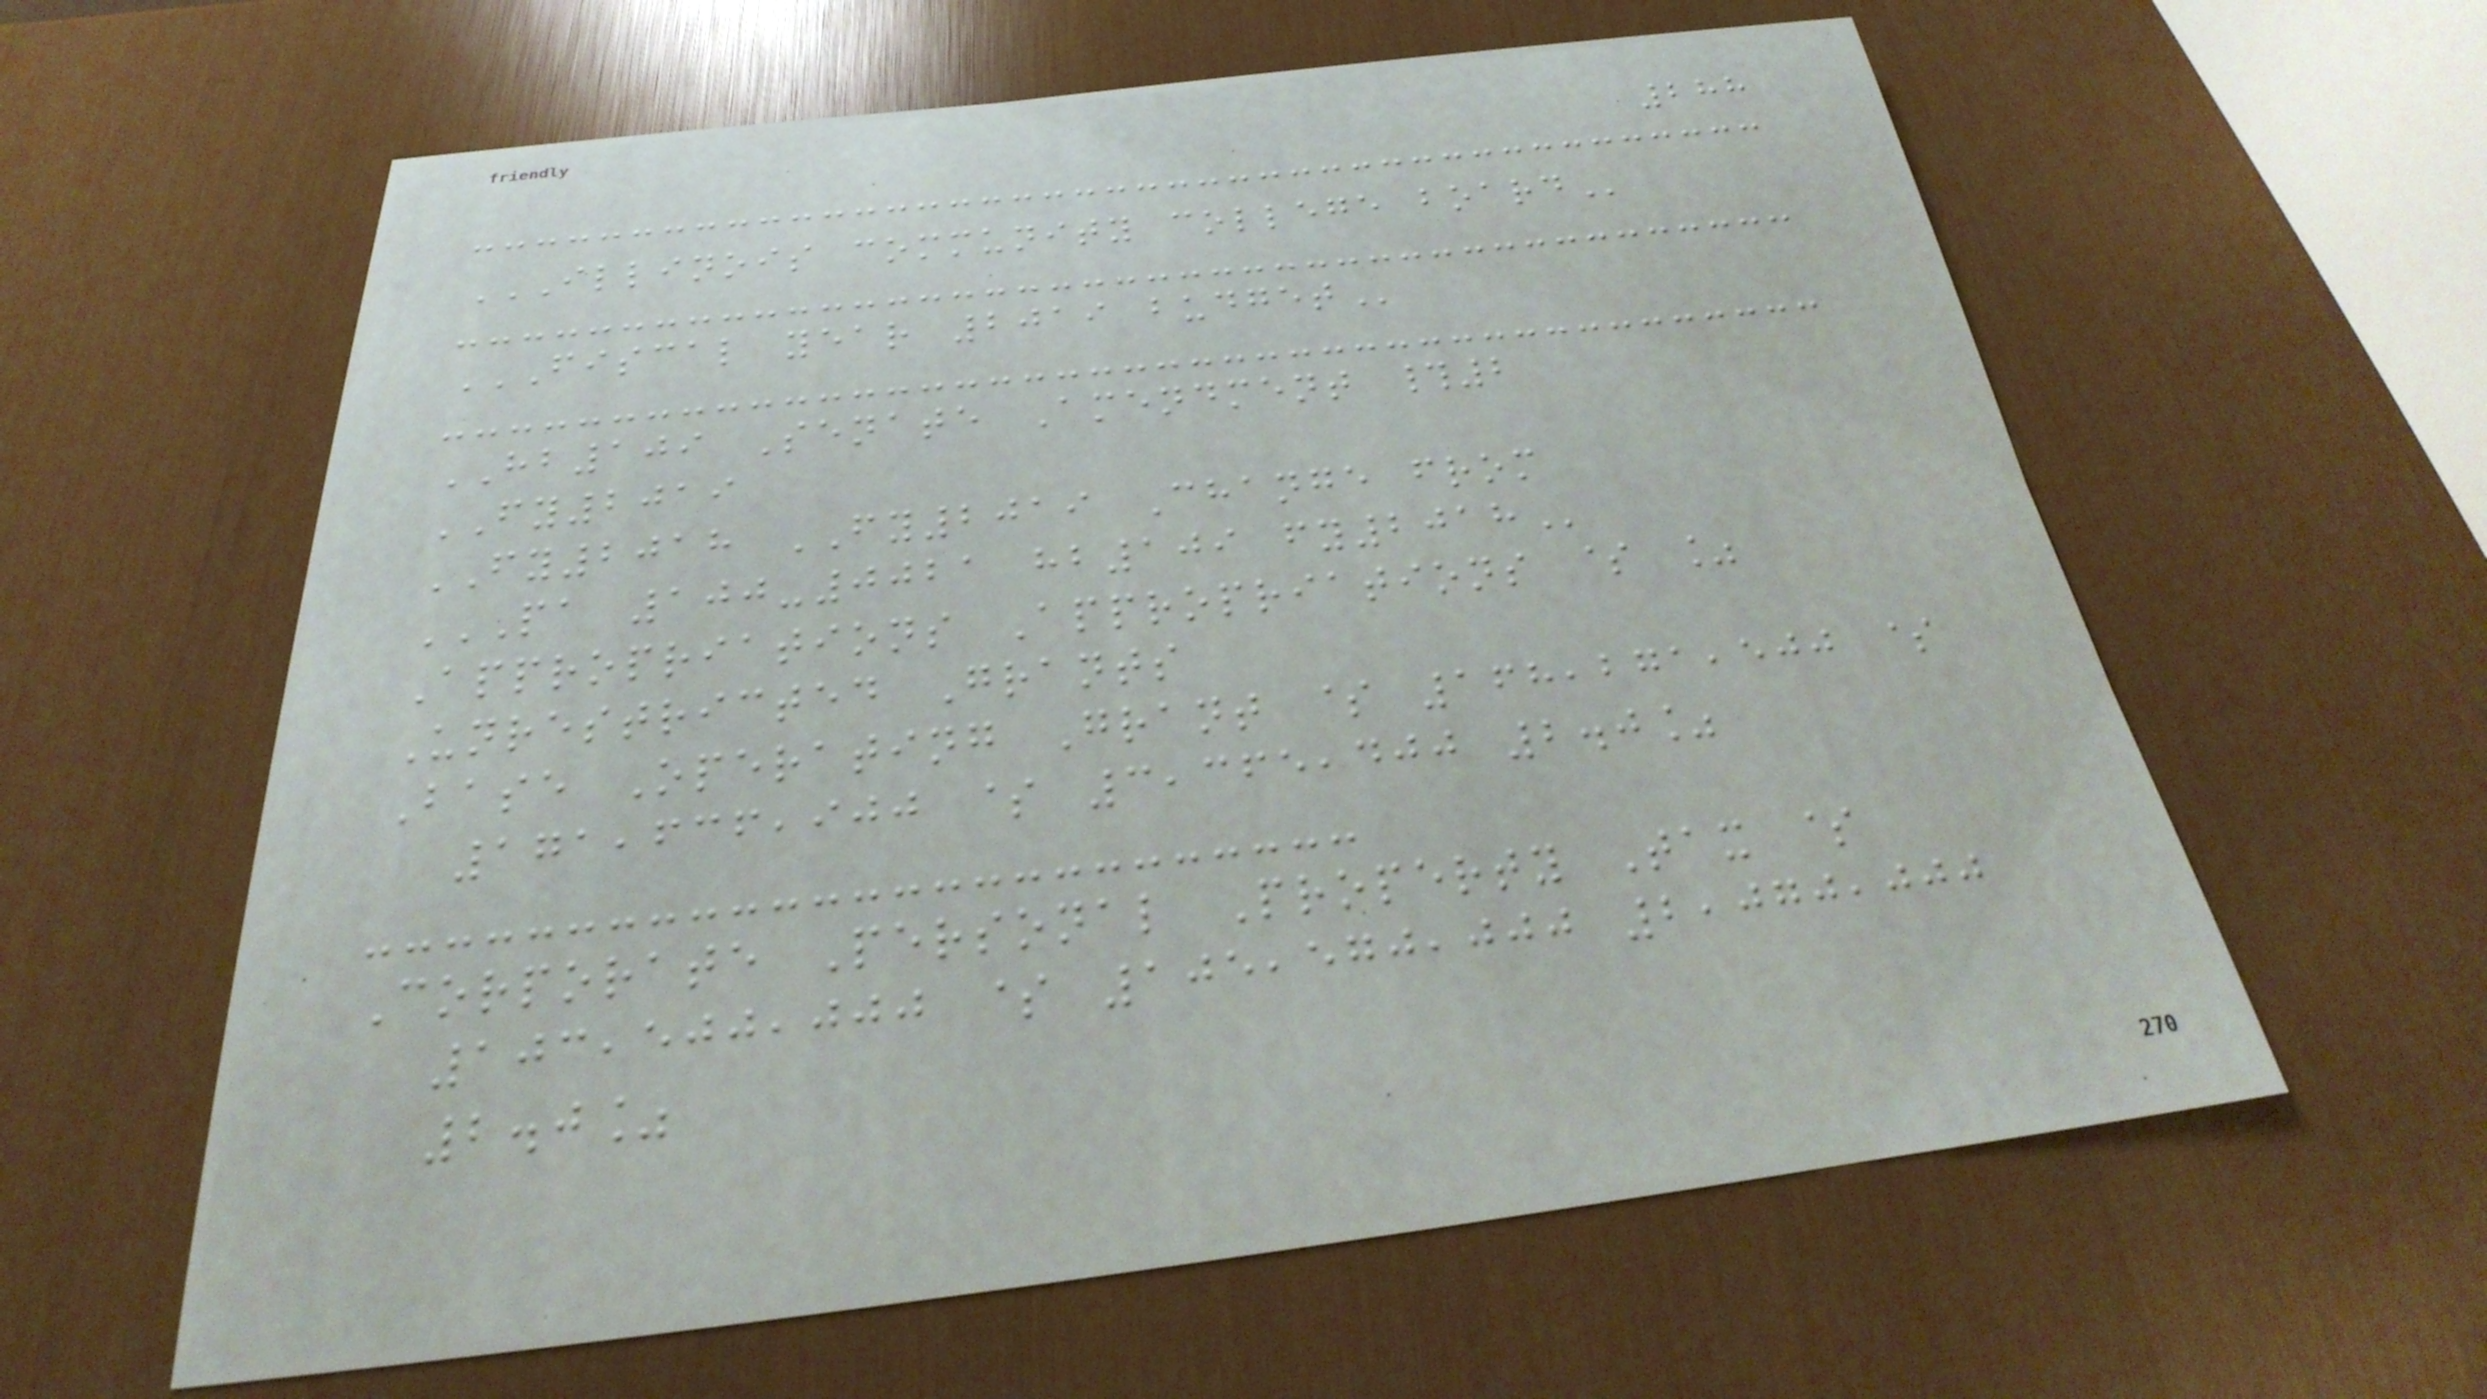288
ILLINOIS COMMUNITY COLLEGE BOARD
FISCAL YEAR 2019 BUDGET
HB109 Senate Amendment #2
FY2019
FY2018 FY2019 Change from
PA 100-0021 HB109 FY2018
Appropriations Appropriations $ %
Unrestricted Grants
Base Operating Grant $ 168,271,500 $
171,636,900 $ 3,365,400 2.0%
Corporate Personal Property Tax $
103,500,000 $ 105,570,000 2,070,000
2.0%
